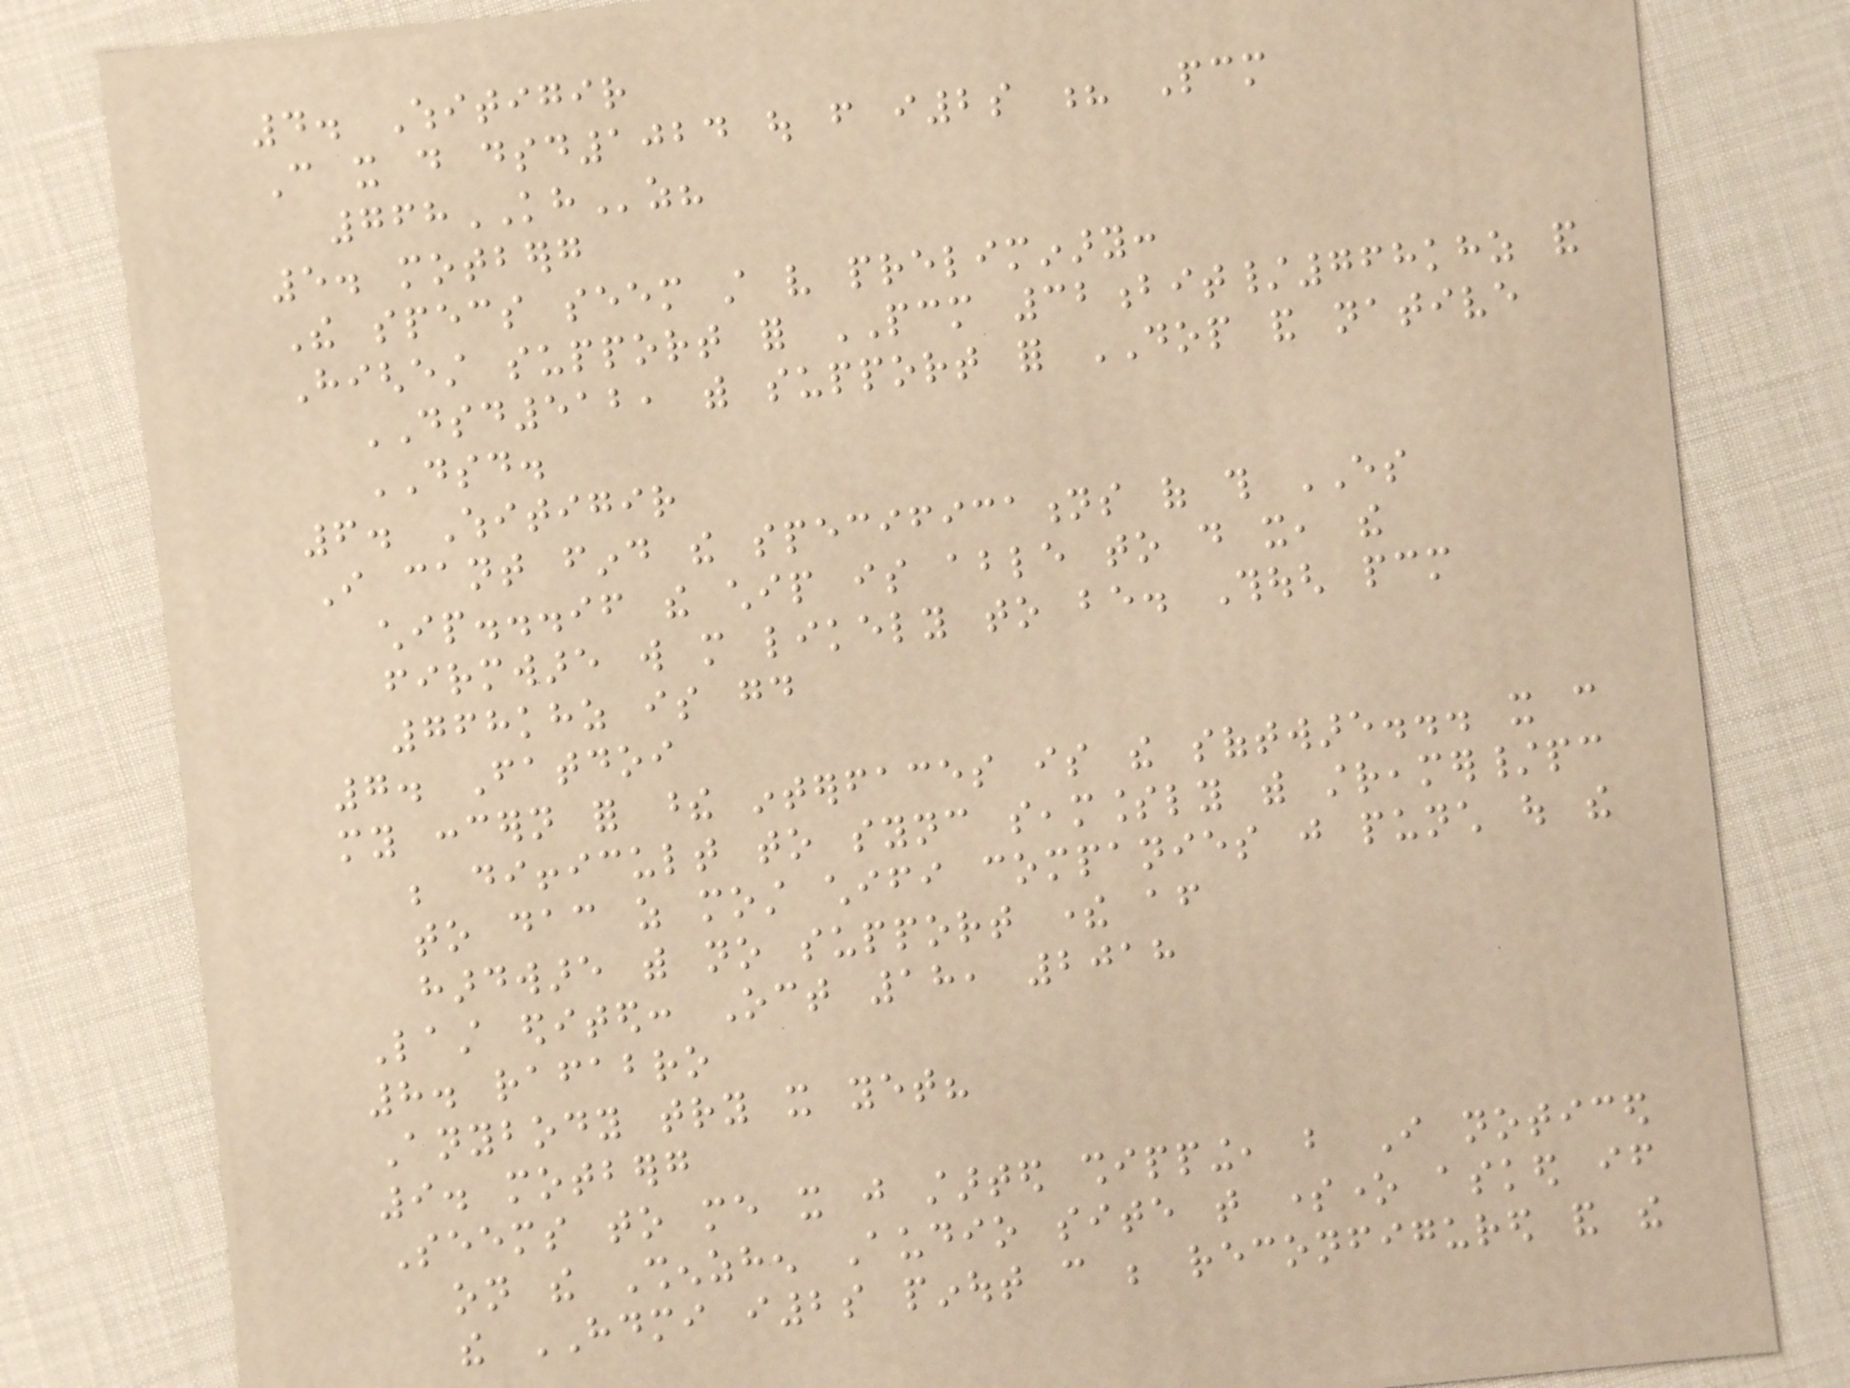4. Whitigir
Can it do dsd1024 out from i2s ? Pcm
768KHz?
5. motberg
The specs seem still very preliminary:
Highest support for PCM 32bit/768khz and
DSD512, with support for DOP and native
DSD.
6. Whitigir
I cant find the specifications of this ES
chip...if the chip is able to do it, the
firmware will more likely to be. Though pcm
768khz is good
7. Fatdoi
my concern for these interfaces is the software... it can
be difficult to sync seamlessly with streamer/pc
to dac as most chifi companies just punch out the
hardware with no support there after
Last edited: Oct 18, 2018
8. rafabro
Anybody try it yet?
9. motberg
Seems to me it just started shipping, but I noticed
on the Shenzhen Audio site that someone asked if
the HDMI i2s pinout can be reconfigured and the
